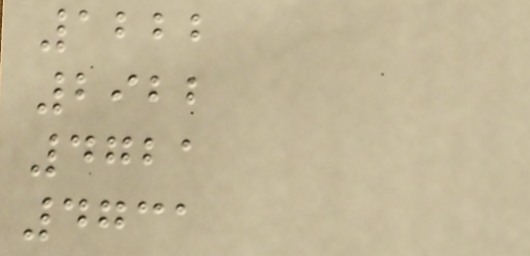1222
2922
4721
4731
